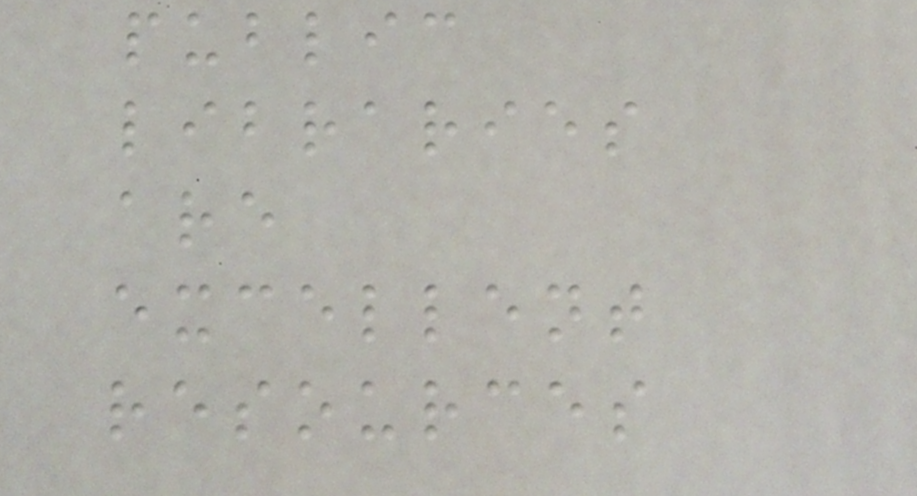public
libraries
are
excellent
resources
